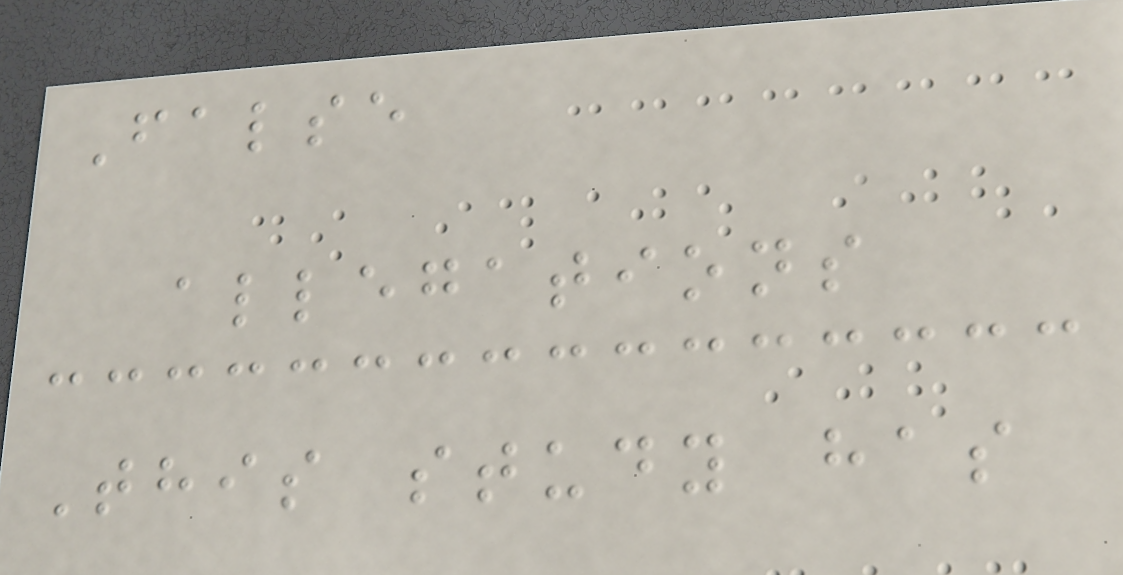False
allegations
This study has
